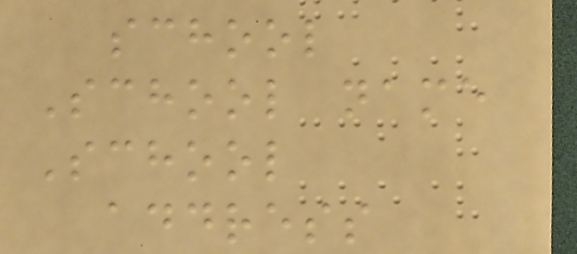school
School name
School
address
